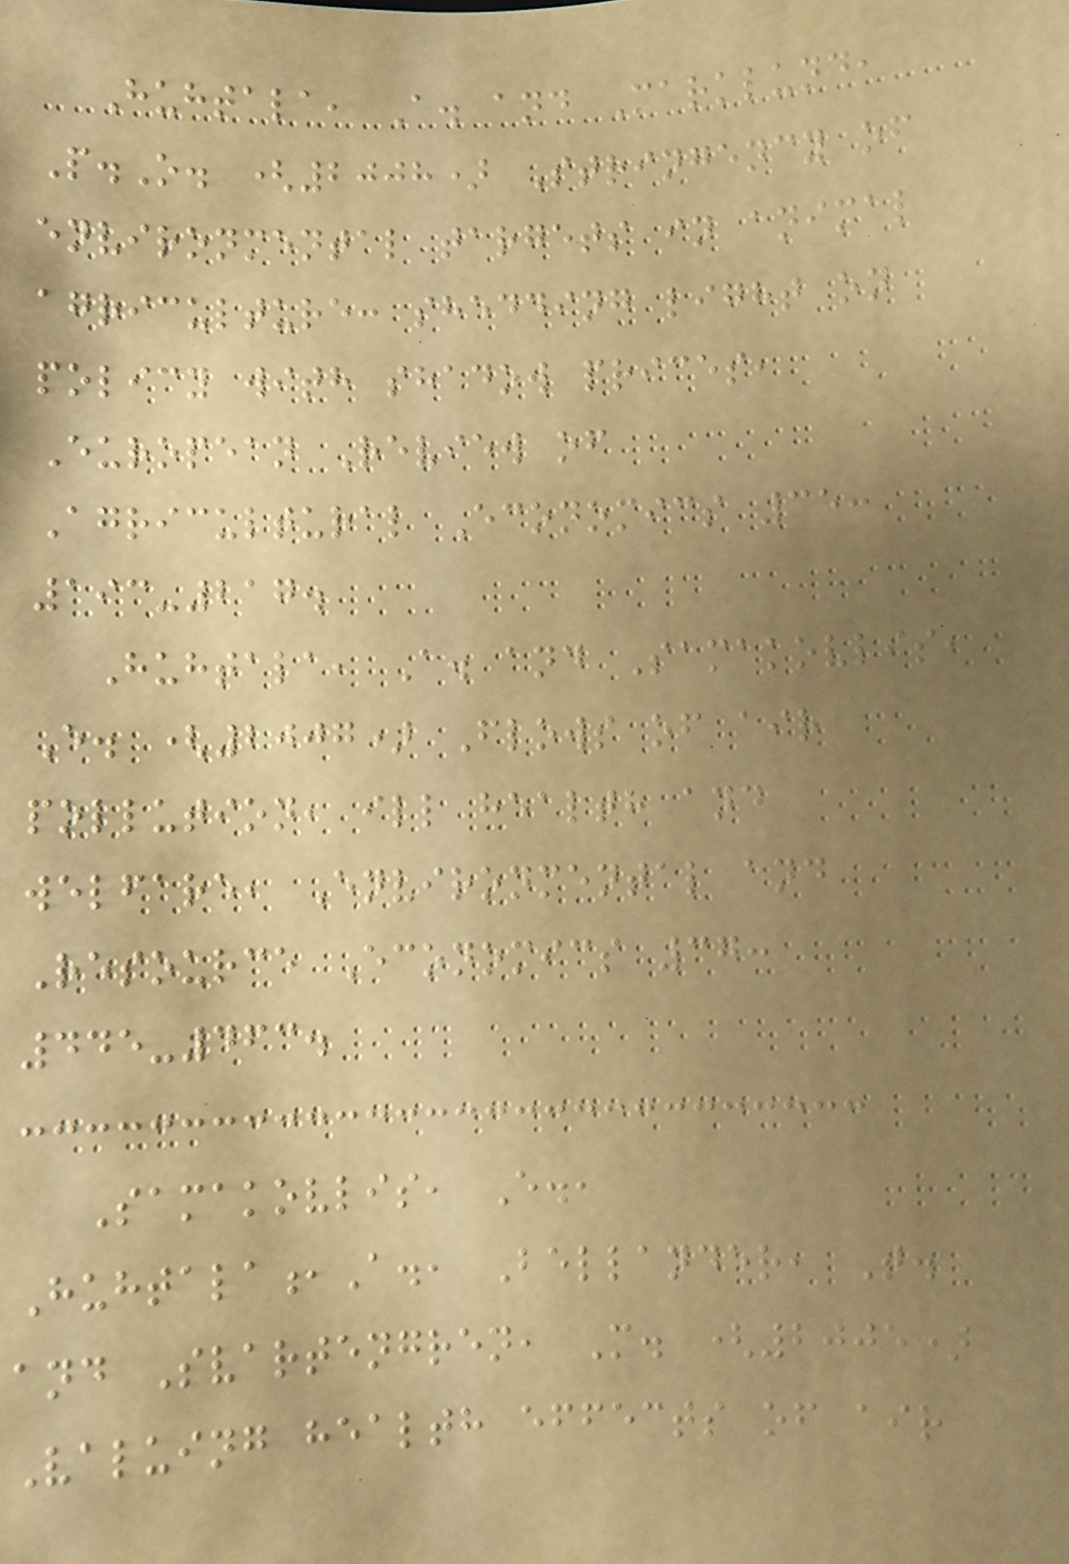Huhtala, A. and Marklund,
P.O. (2008) Stringency of
environmental targets in animal
agriculture: shedding light on
policy with shadow prices,
European Review of
Agricultural Economics 35:
193-217.
Huhtala, A. and Samakovlis,
E. (2007) Flows of air
pollution, ill health and
welfare, Environmental and
Resource Economics 37:
445-463.
Samakovlis, E.,
Huhtala,A., Bellander, T.
and Svartengren, M. (2005)
Valuing health effects of air
